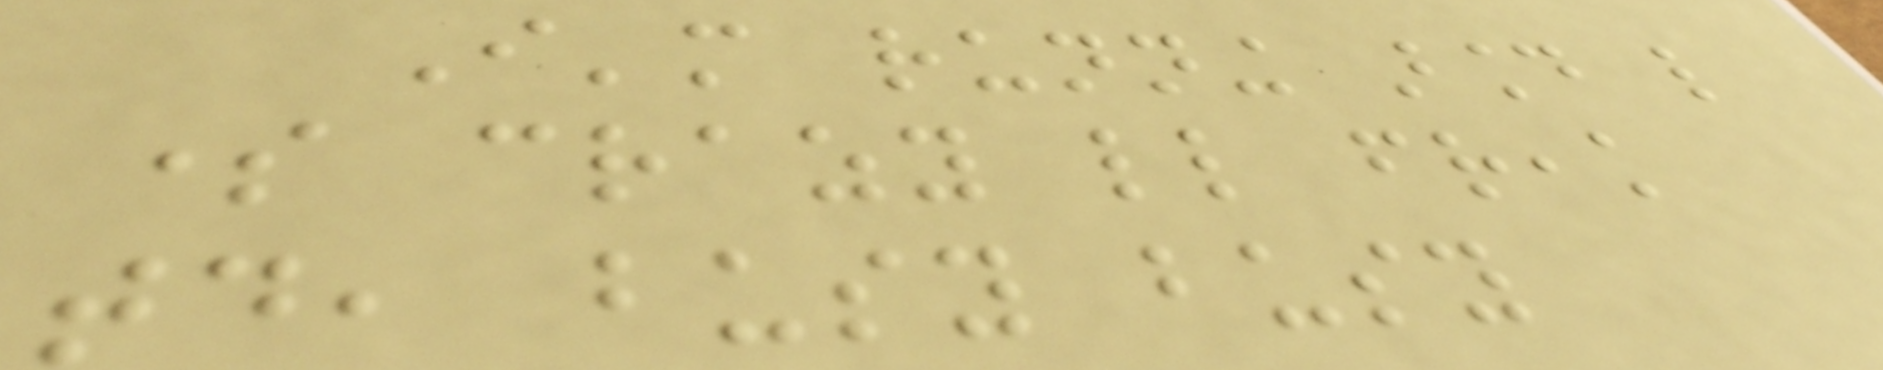I'm running around like
some crazy little freak
today, busy busy
